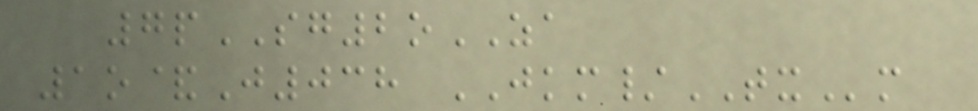7pSG2oZA
1o&J038 JKM/TXm
